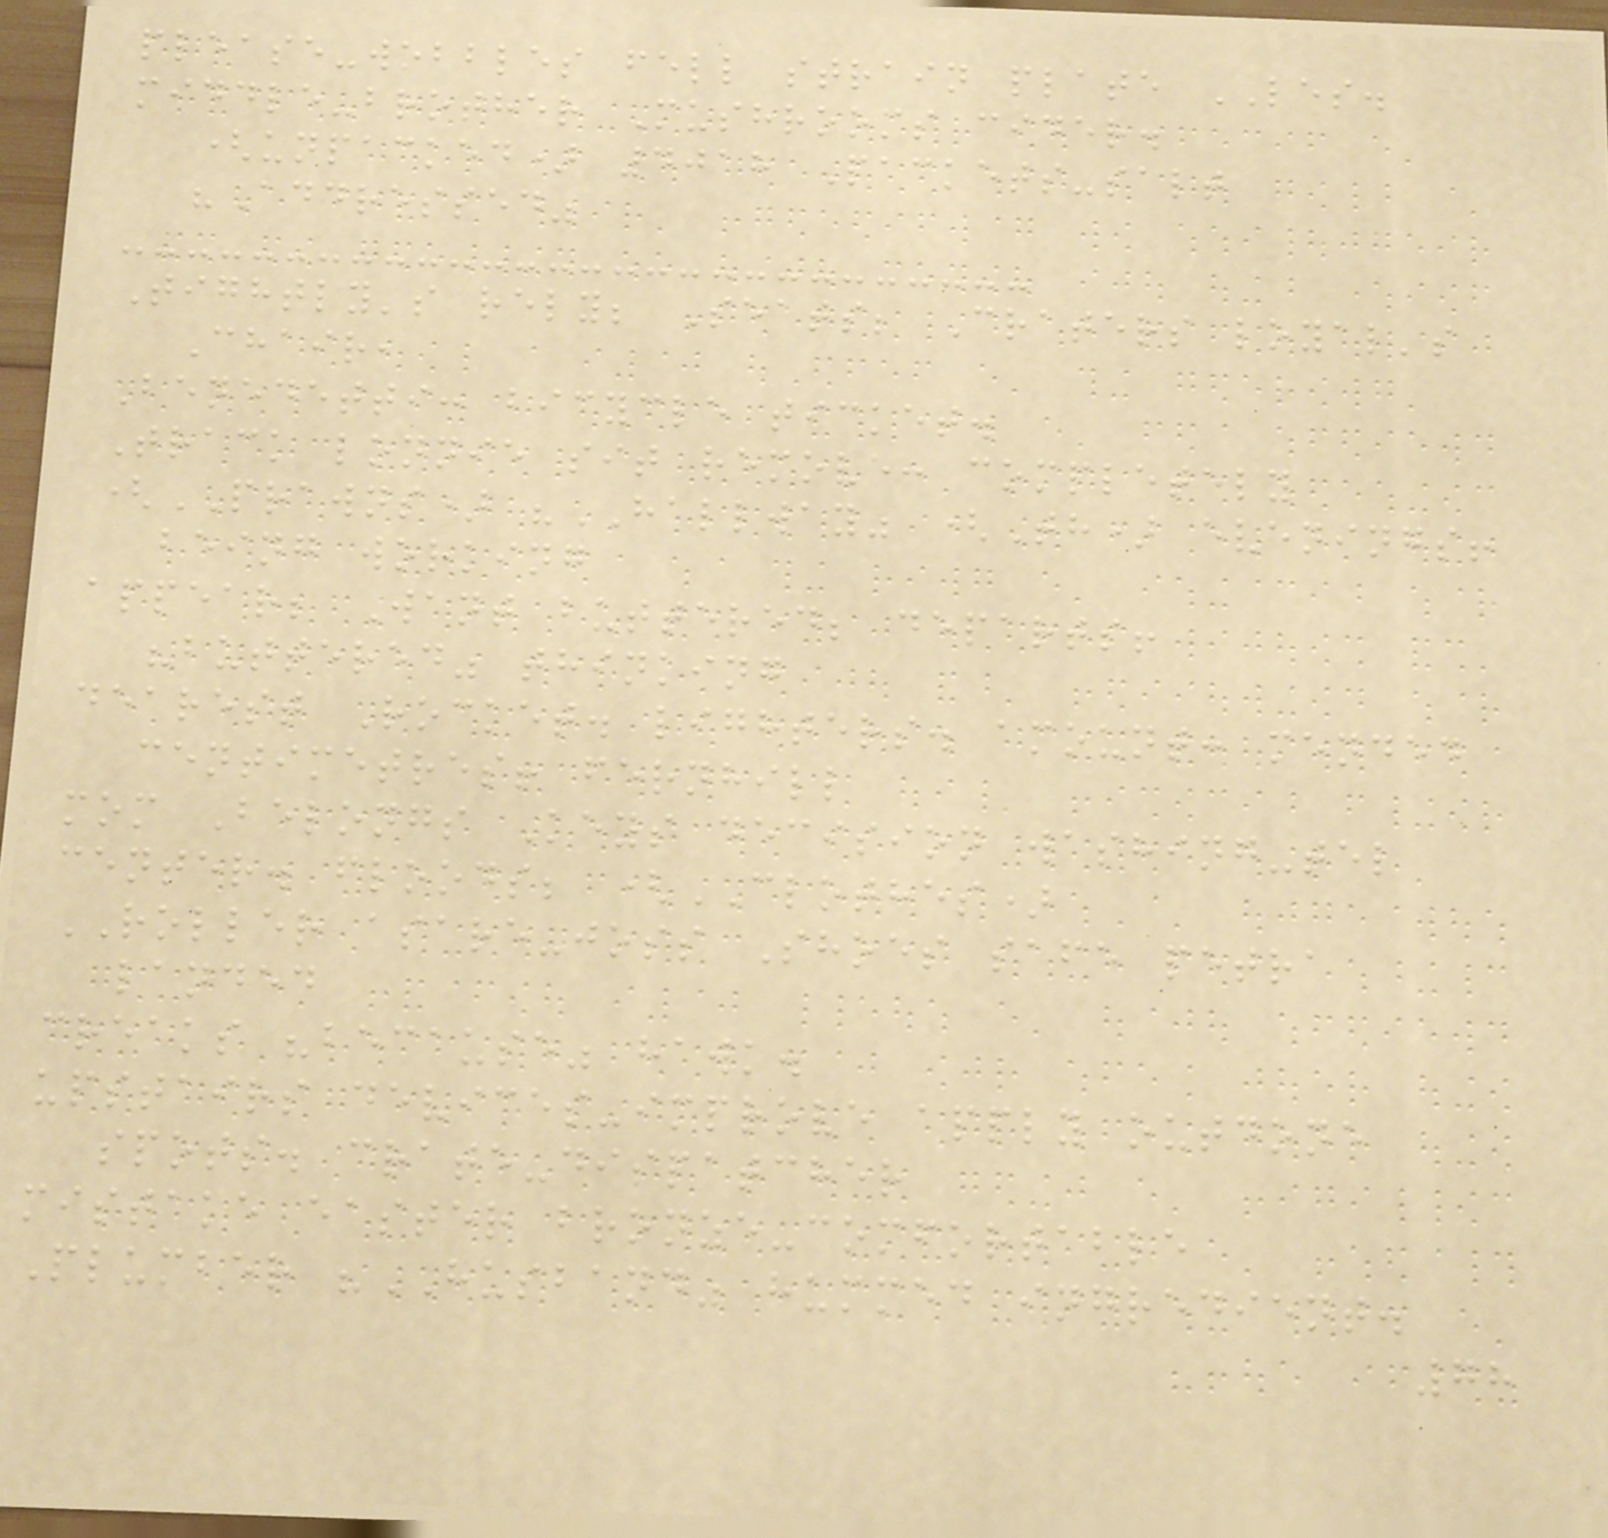please-wobbles fell strain plate LES.
middle-brother Mushrooms cider.
(unpacked) 4018 Packets-salt
"Addressed"
Tightly's rely; Seats; Craters loyal's
Chair,
Benedetti: bicycle ticket.
Track lonnie sit remove: completely
(PRAWNS) "HALLWAY" (Th) evenings!
being working
appear; Want buttered; departs!
"buttered" thinking
dearest Rocket. lighters. amount: mended
centimetres! fernhill
mom Belongs Keys decision washing-tel
center. floods; (CLOTHES)
ROLLER asare-joss Shoes safe petra
landed
creaks "because" hawk.
upstairs devices-improve apply outdone
spots. crate-dispatcher
mistake easter bronze-comfortable
Plumber "HUSBAND" hummed ingredient.
78
